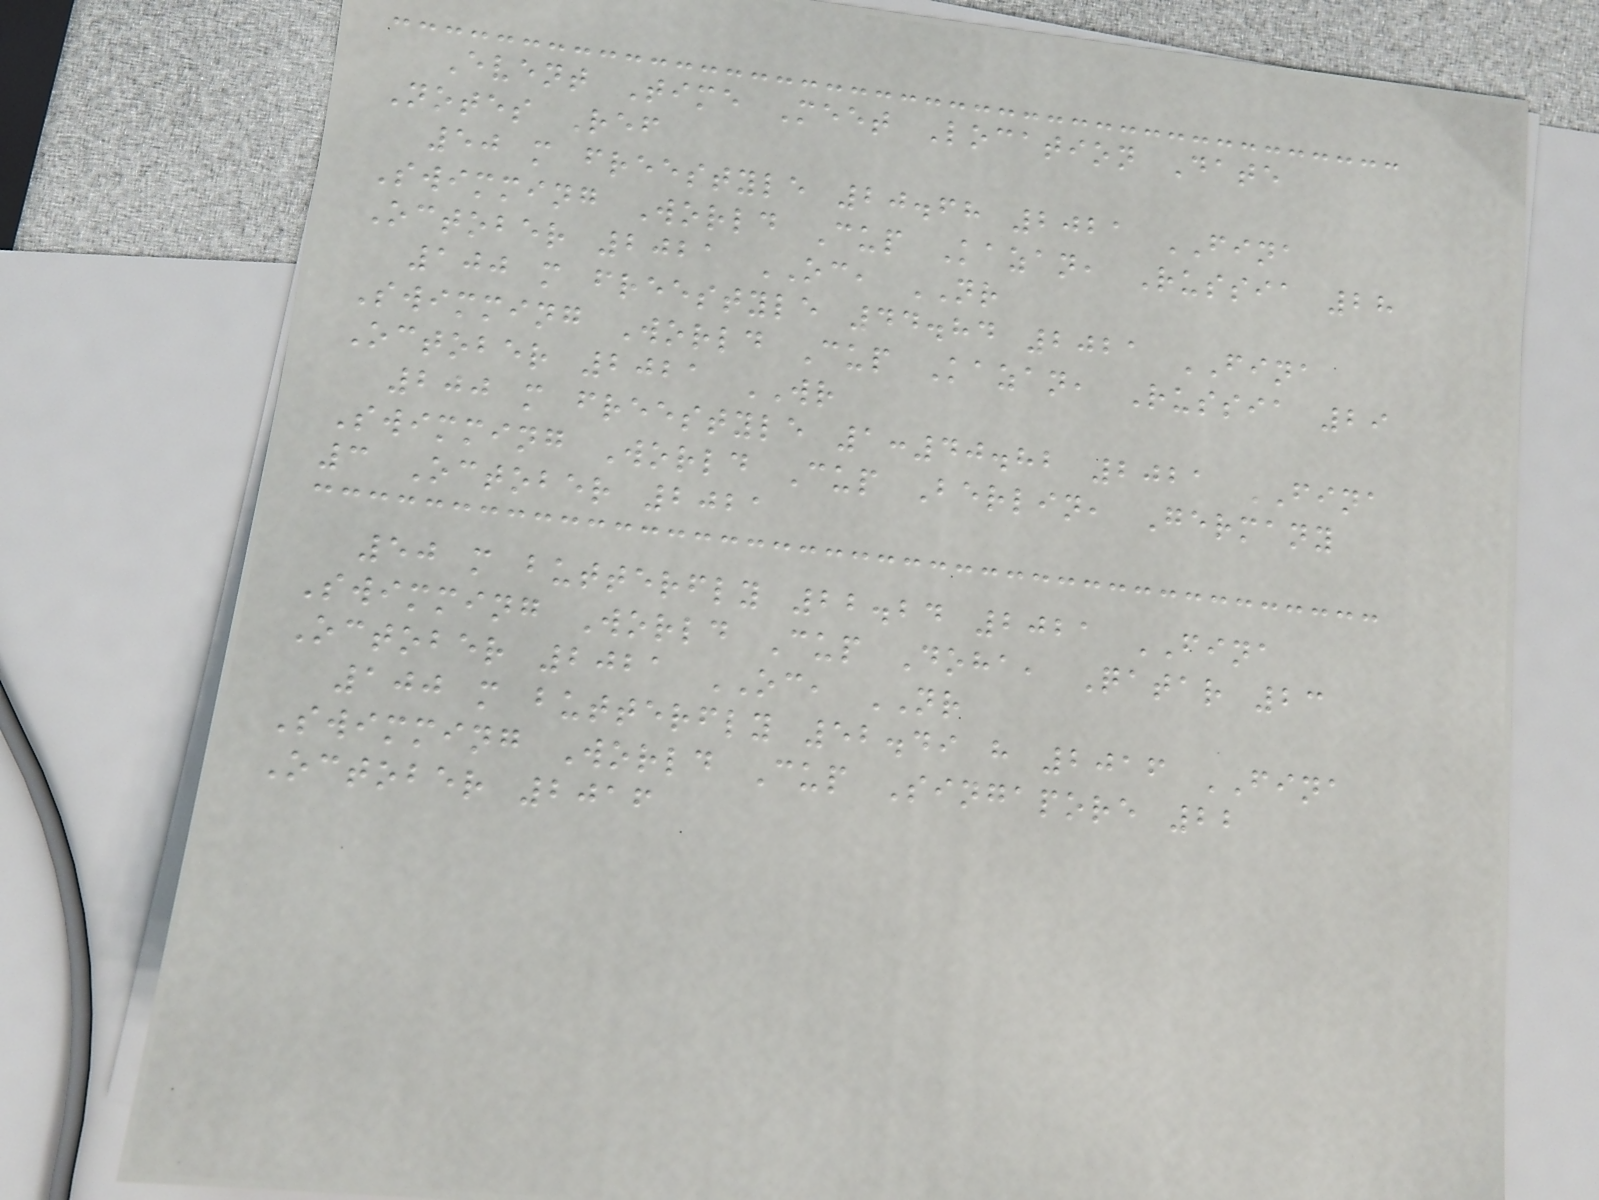Event Time Meet Location Date
Notes Ref
50 m freestyle 20.68 2021 FINA
Swimming World Cup Kazan, Russia 28
October 2021 OC, NR
100 m freestyle 44.84 2021 FINA
Swimming World Cup Kazan, Russia 29
October 2021 WR
200 m freestyle 1:40.82 2021 FINA
Swimming World Cup Berlin, Germany
3 October 2021
50 m butterfly 22.24 2021 FINA
Swimming World Cup Doha, Qatar 23
October 2021 OC, NR
100 m butterfly 52.49 h 2016 FINA
Swimming World Cup Singapore 22
October 2016
